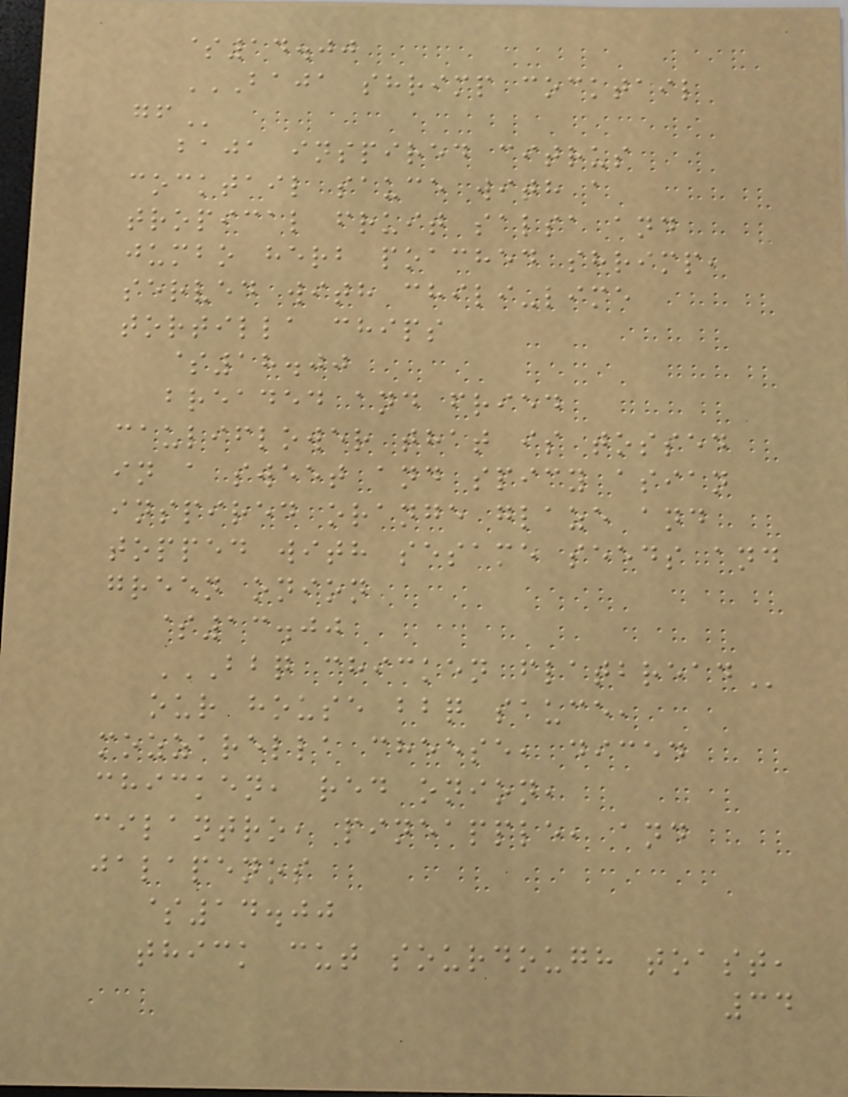$14.00
BAJA SHRIMP COCKTAIL
GF
baja inspired citrus
cocktail sauce with a
tropical fruit salsa and
jumbo herb poached shrimp,
served with chili-lime
tortilla chips
$18.00
breaded and fried
cauliflower that is tossed
in a sweet and spicy asian
inspired orange glaze and
topped with sesame seeds and
green onion
$13.00
BBQ CHICKEN FLATBREAD
our house bbq sauce,
mozzarella cheese, diced
chicken, red onion,
cilantro, pineapple, and
jalapenos
$14.00
thick cut sourdough toast,
34
